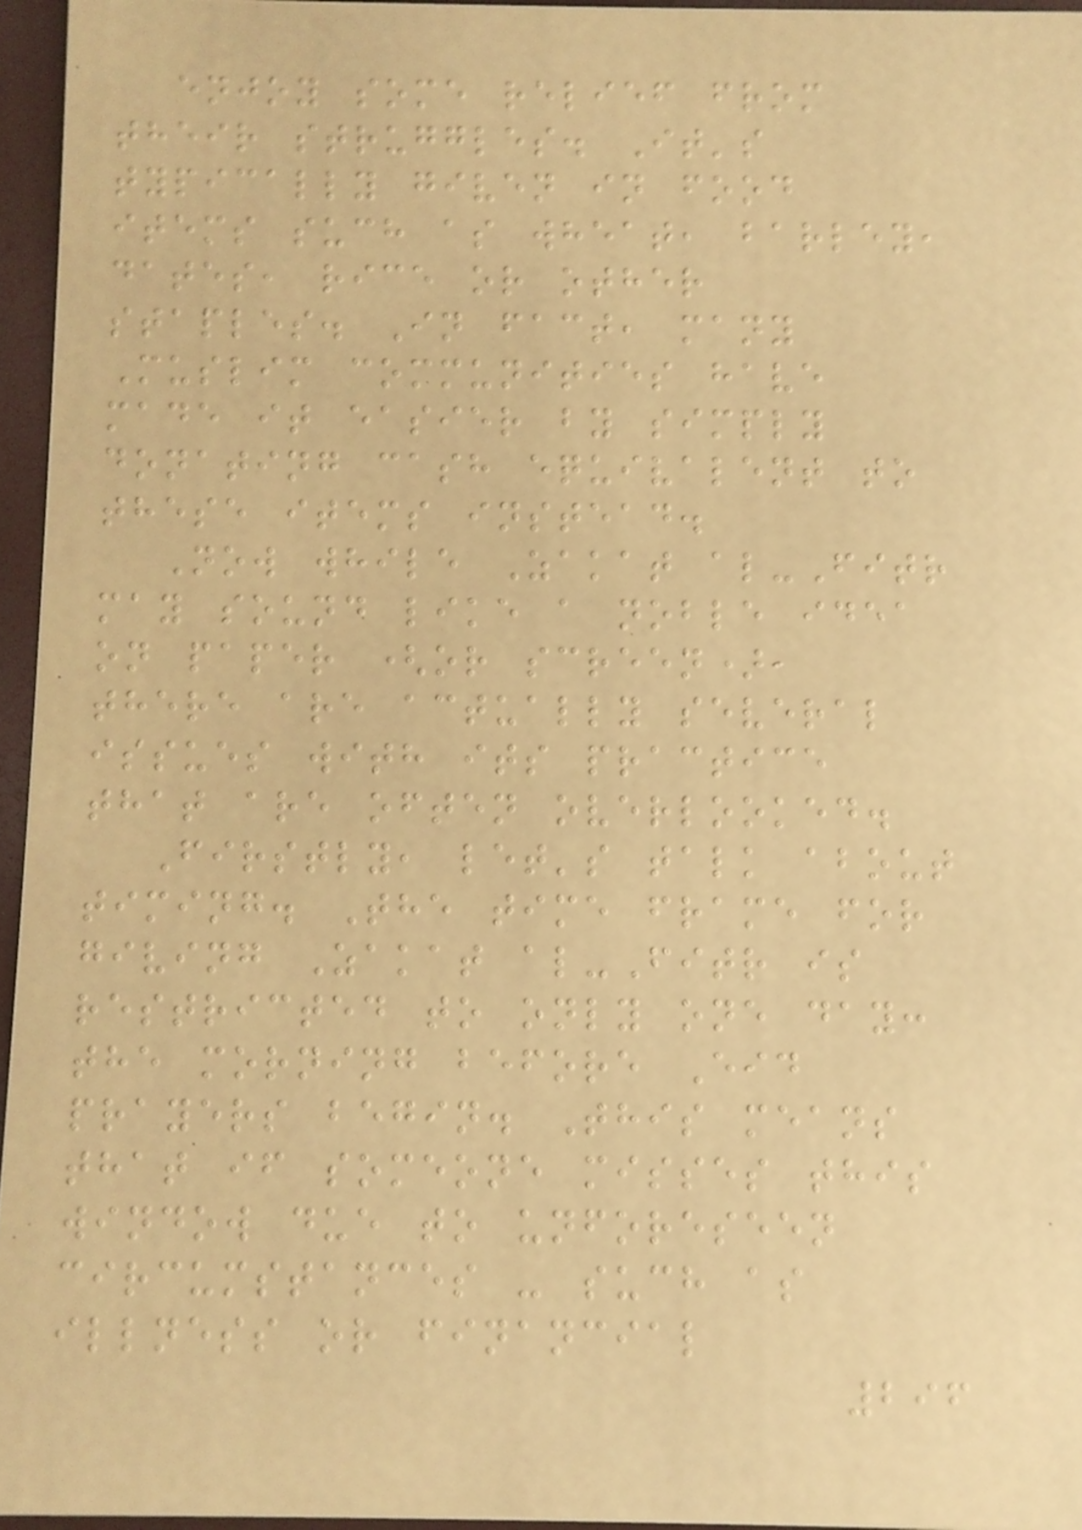enjoy some relief from
their struggles. It's
typically given in food
items such as wheat, barley,
dates, rice or other
staples. In fact, many
Muslim communities have
made it easier by simply
donating cash equivalent to
these items instead.
Now while Zakat al-Fitr
may sound like a noble idea
on paper (or screen),
there are actually several
issues with its practice
that are often overlooked.
Firstly, let's talk about
timing. The time frame for
giving Zakat al-Fitr is
restricted to only one day:
the morning before Eid
prayers begin. This means
that if someone misses this
window due to unforeseen
circumstances - such as
illness or financial
296
